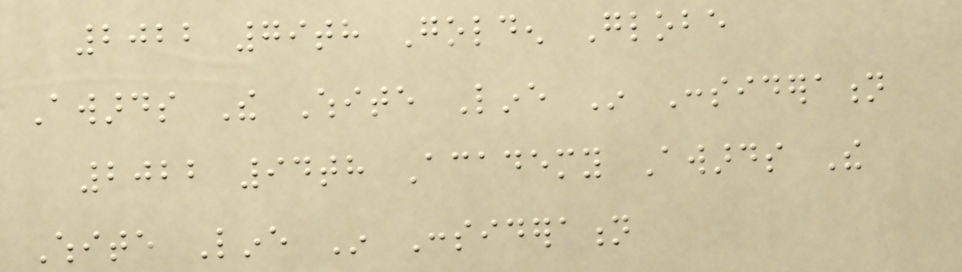2022 79th Golden Globe
Awards The White Line In Consideration
2022 94th Academy Awards The
White Line In Consideration
